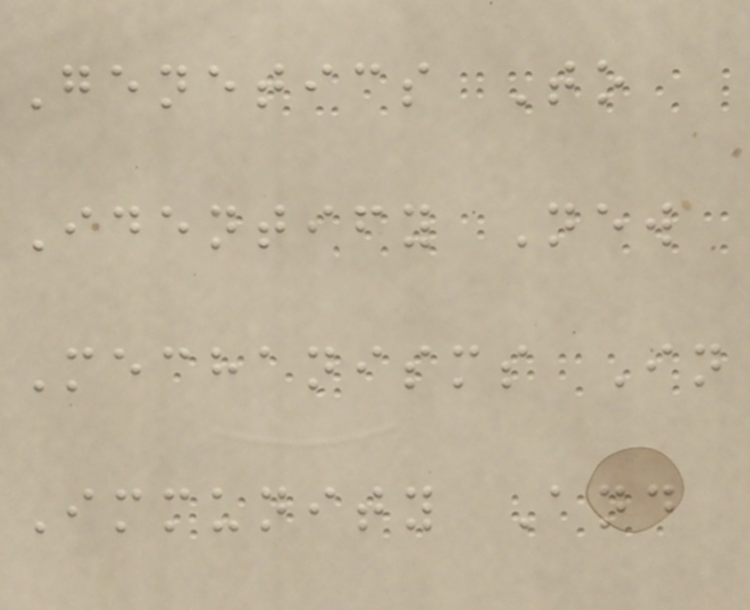Genetics To
Identify New
Mechanisms In
Immunity And
